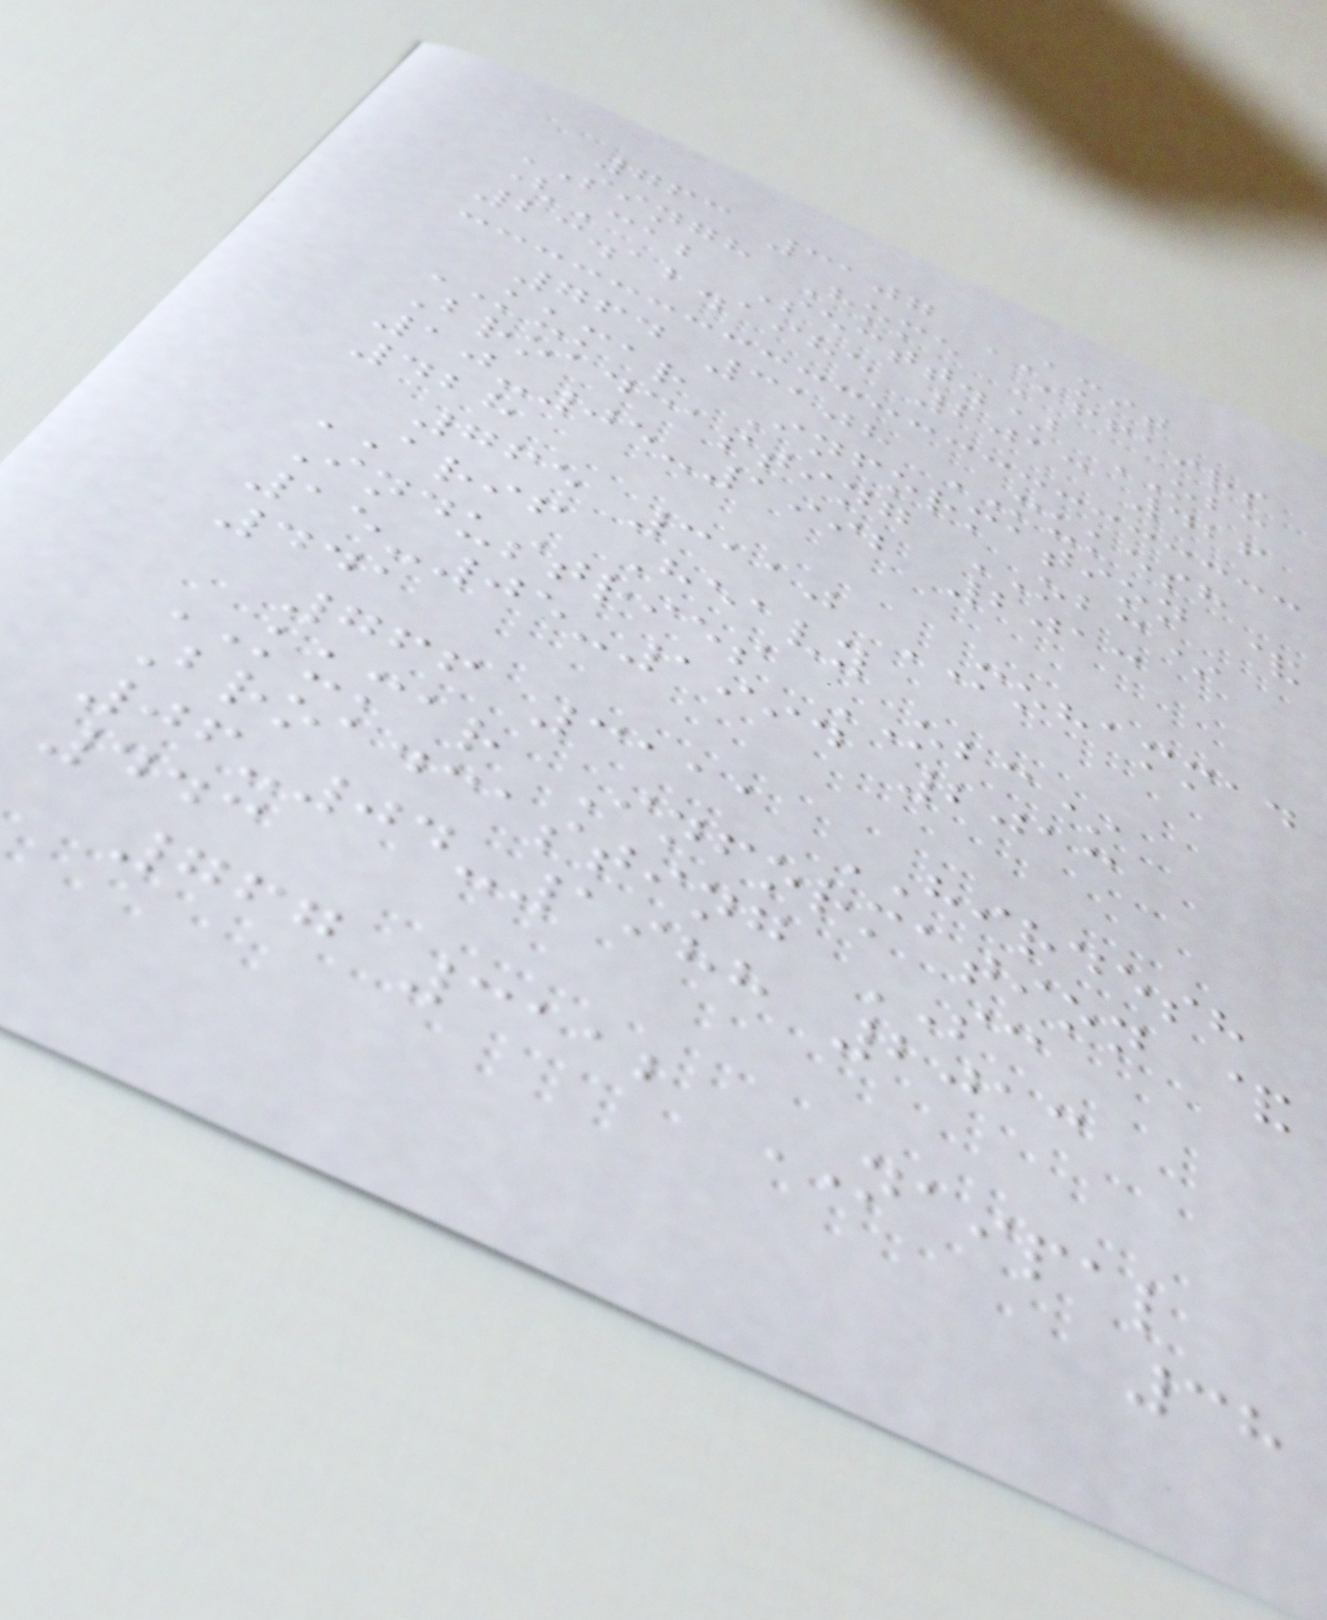763 3107 AMIT
SINGH Home Affairs
(Cab Sectt.) OBC
23.12.1985 2013 426
764 3108 MUKESH
KUMAR Information &
Broadcasting OBC*
10-05-1992 2013
428
765 3110 MOHAMMAD
ARIF Heavy
Industries OBC*
15-05-1994 2013
441
766 3111 HIRDESH
KUMAR Information &
Broadcasting SC
06-04-1988 2013
443
767 3112 NAIPAL
38
